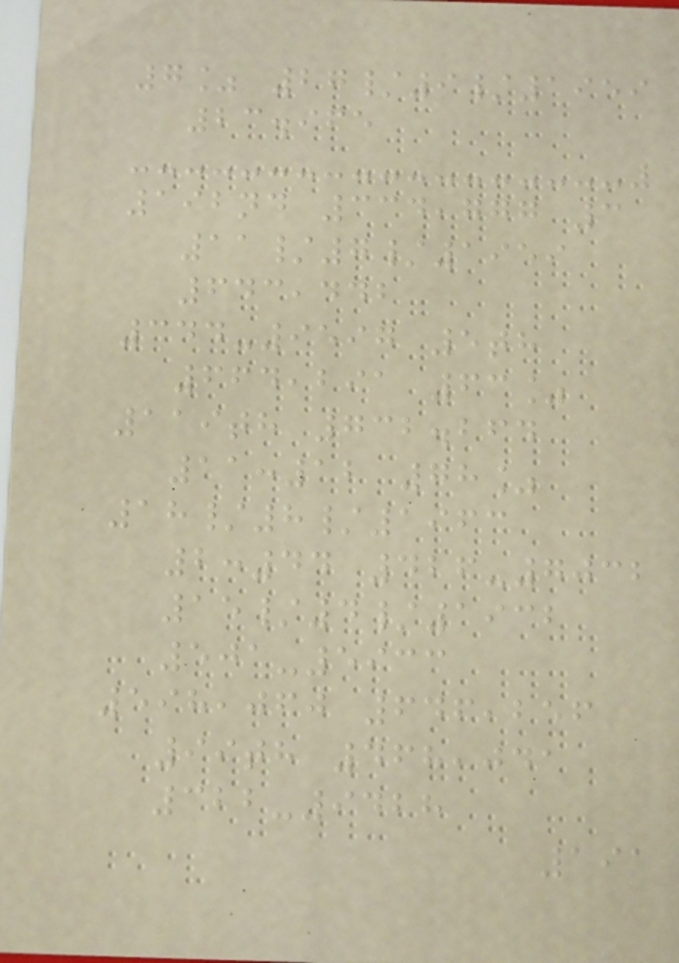7% 27/9/1959
23.965
192nd 334,777 3
11/7/1959
643,442
344-9597 5th
664,291 63%
119th 732.264
11:12 78%
18/8/1963
2:44 426-7032
15/4/1932
501-5933
598,060 646,256
99th 468,041
322-9428
191
